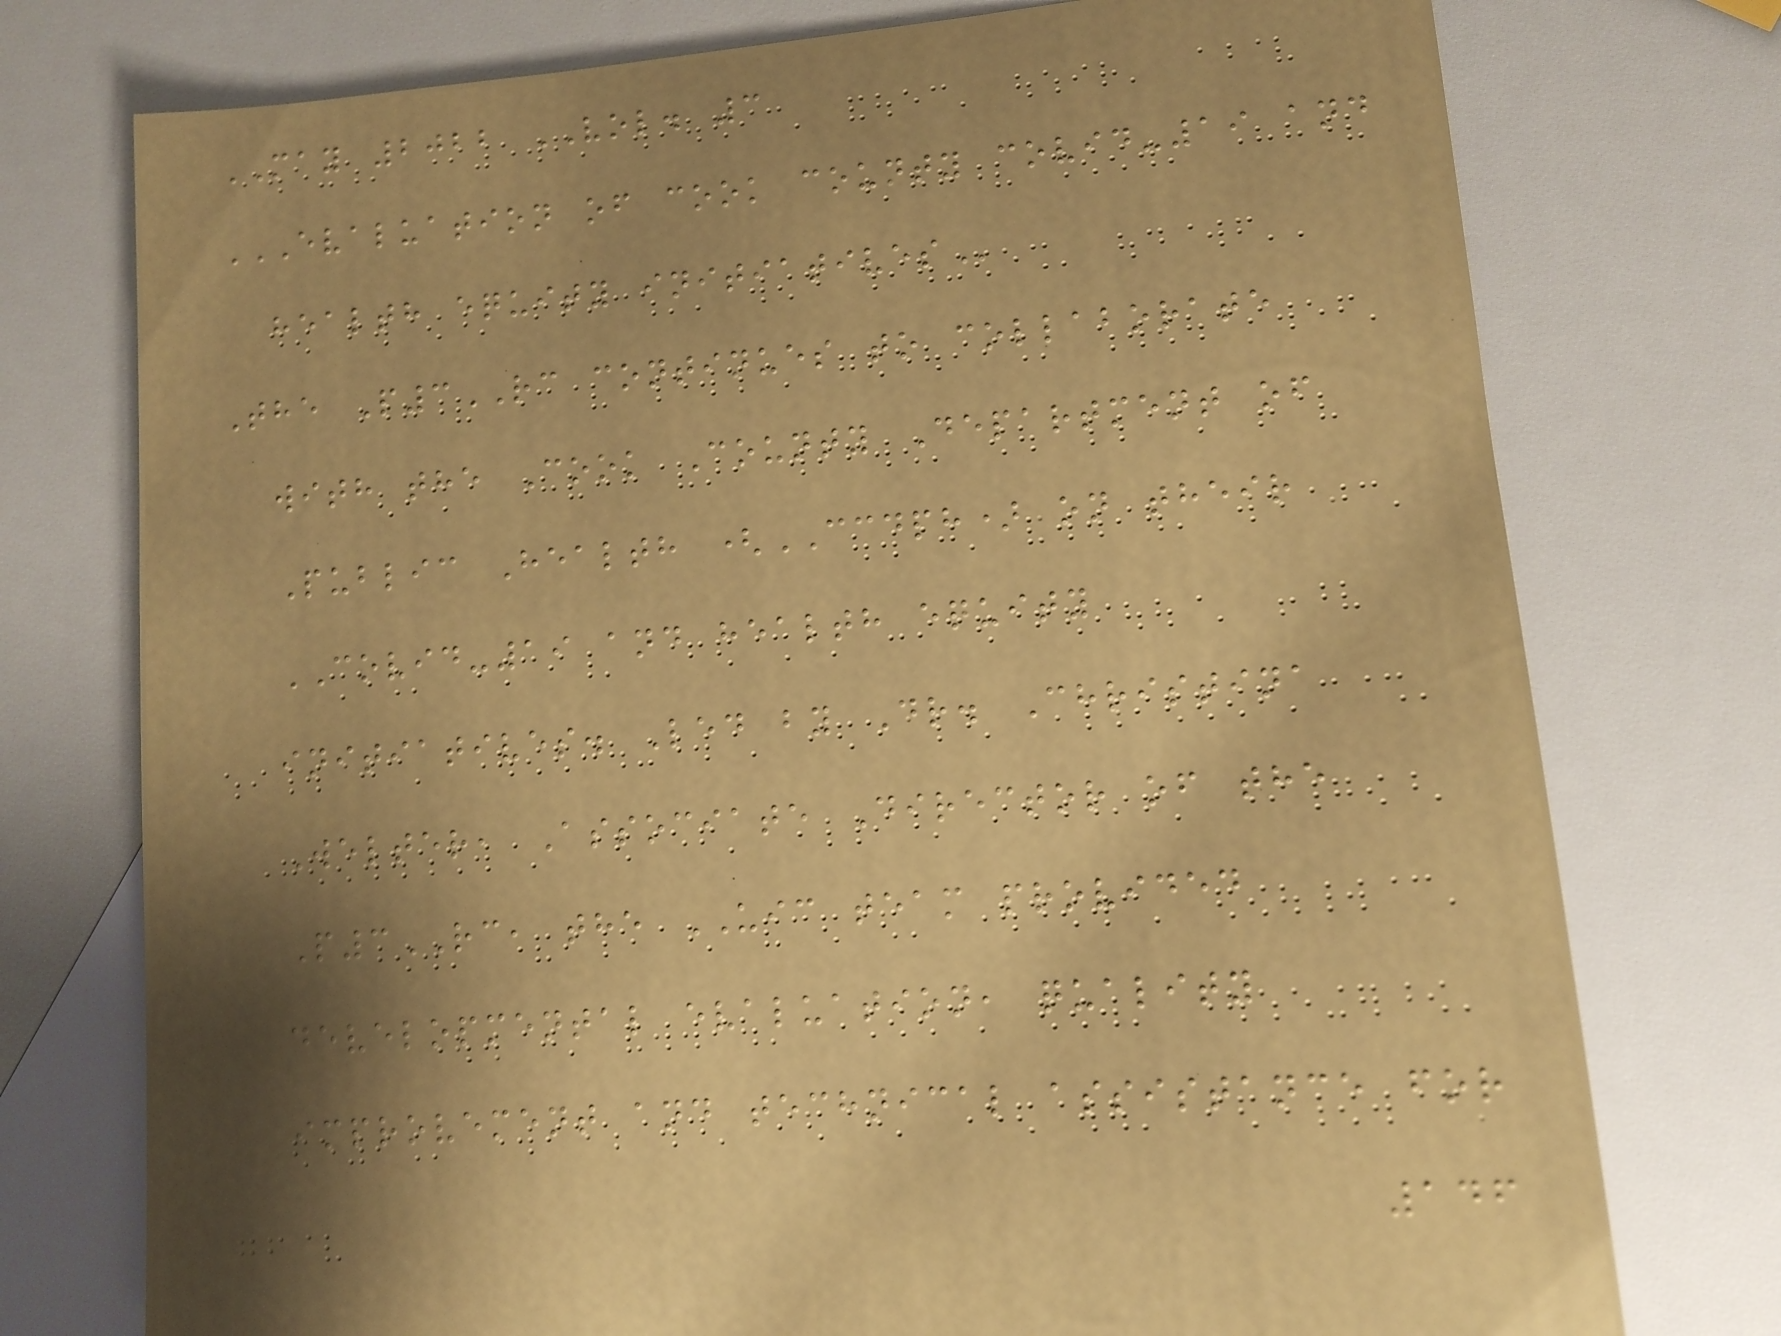MAY 2022 VOL. 3
EVALUATION OF COOK COUNTY COVID-19 AND
HEALTH EQUITY INITIATIVES
The P3RC continues to collaborate
with the Cook County Department of
Public Health (CCDPH) on their
COVID-19 and health equity
initiatives. Led by Dr. Christina
Welter, Associate Director of the
P3RC, the UIC team provided
developmental evaluation, quality
improvement and technical assistance for
146
